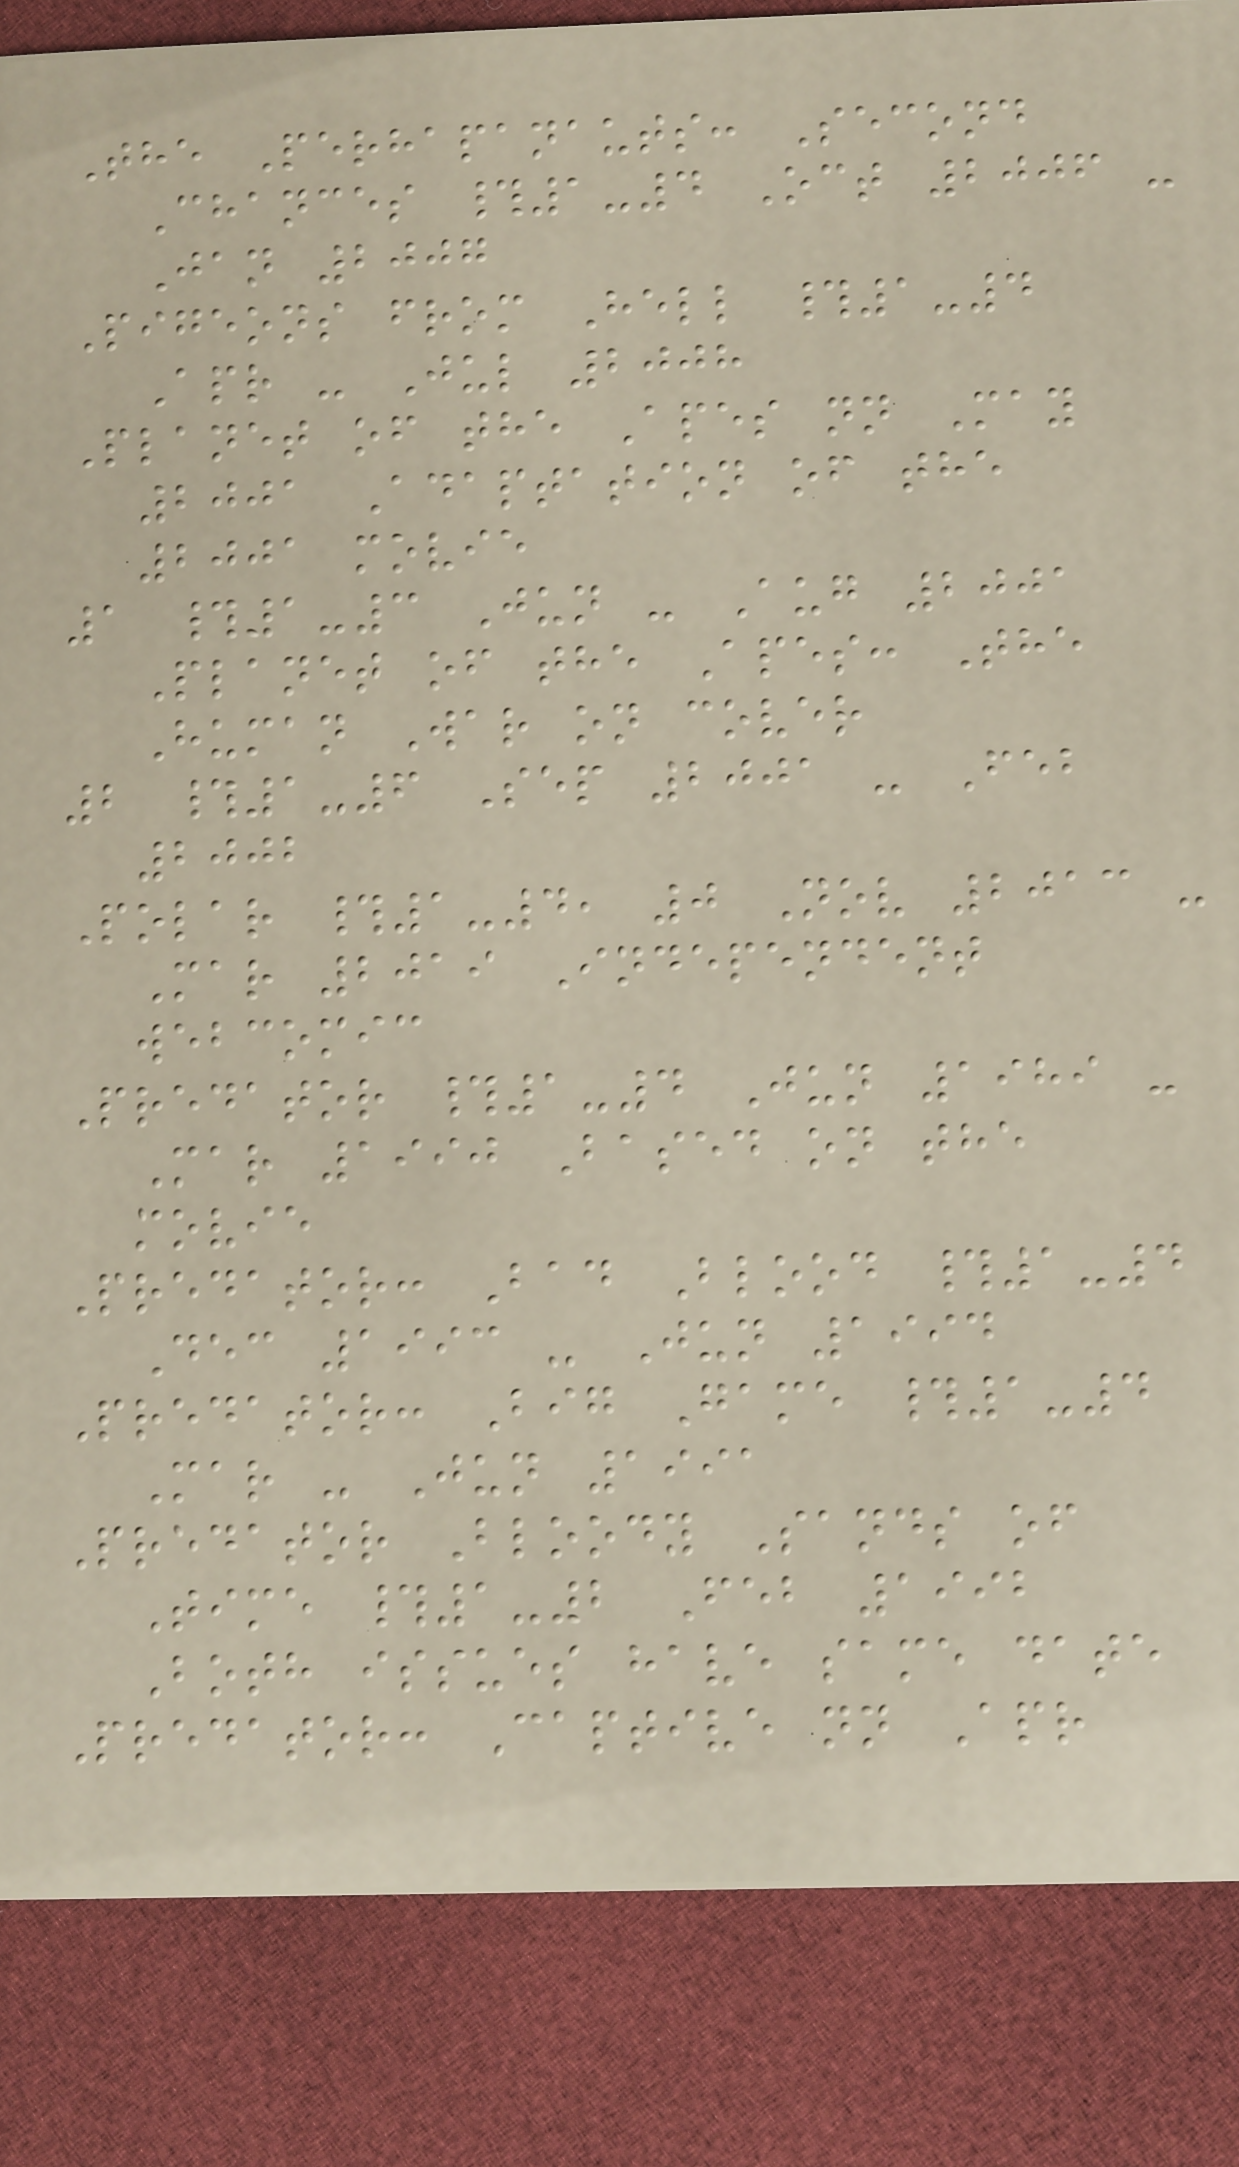The Perhapanauts: Second
Chances #1-4 Oct 2006 -
Jan 2007
Pigeons from Hell #1-4
Apr - Jul 2008
Planet of the Apes nn May
2001 Adaptation of the
2001 movie
1 #1-3 Jun - Aug 2001
Planet of the Apes: The
Human War on cover
2 #1-6 Sep 2001 - Feb
2002
Polar #1-4, 0 Nov 2013 -
Mar 2019 Independent
webcomic
Predator #1-4 Jun 1989 -
Mar 1990 Based on the
movie
Predator: Bad Blood #1-4
Dec 1993 - Jun 1994
Predator: Big Game #1-4
Mar - Jun 1991
Predator Bloody Sands of
Time #1-2 Feb 1992
Both issues have same date
Predator: Captive nn Apr
